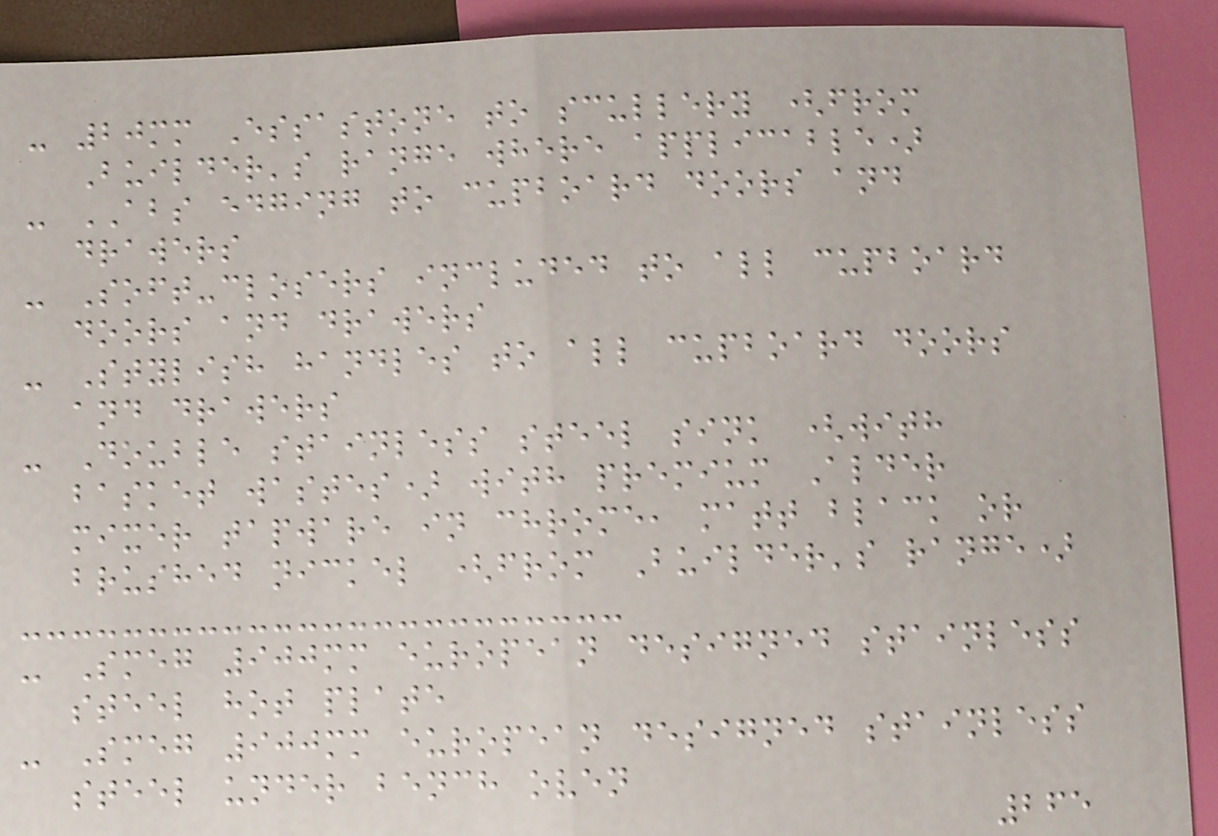- 20mm Essastone to scullery (from
Builder's range where applicable)
- ABS edging to cupboard doors and
drawers
- Soft-closers included to all cupboard
doors and drawers
- Stylish handles to all cupboard doors
and drawers
- Double stainless steel sink (with
basket wastes) with premium Alder
mixer tapware in chrome, matt black or
brushed nickel (from Builder's range)
- Smeg 900mm european designed stainless
steel hot plate
- Smeg 900mm european designed stainless
steel under bench oven
265
